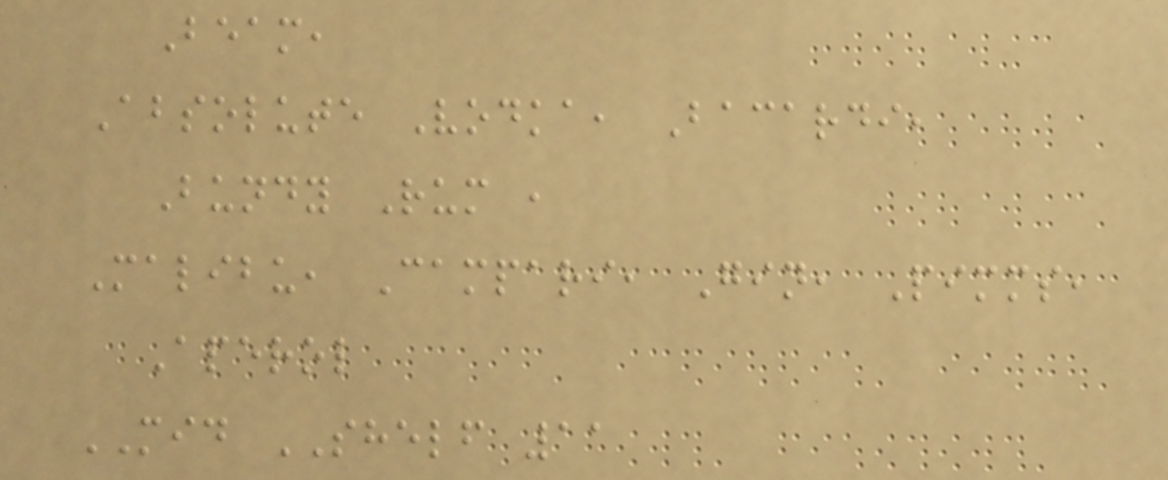Beam,
Absolute Vodka, Bacardi,
Bundy Rum ,
Malibu, Campari, Gin, Pimms,
Aperol
MID SHELF 11
